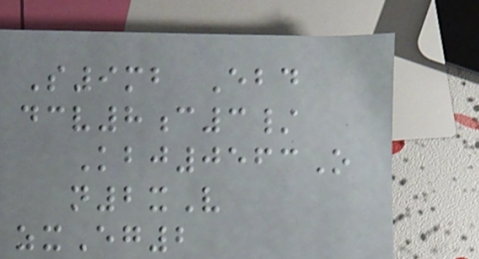S9mb Ebd
dcv8c3/
Kbj0563O
n2xV
zxEg2
